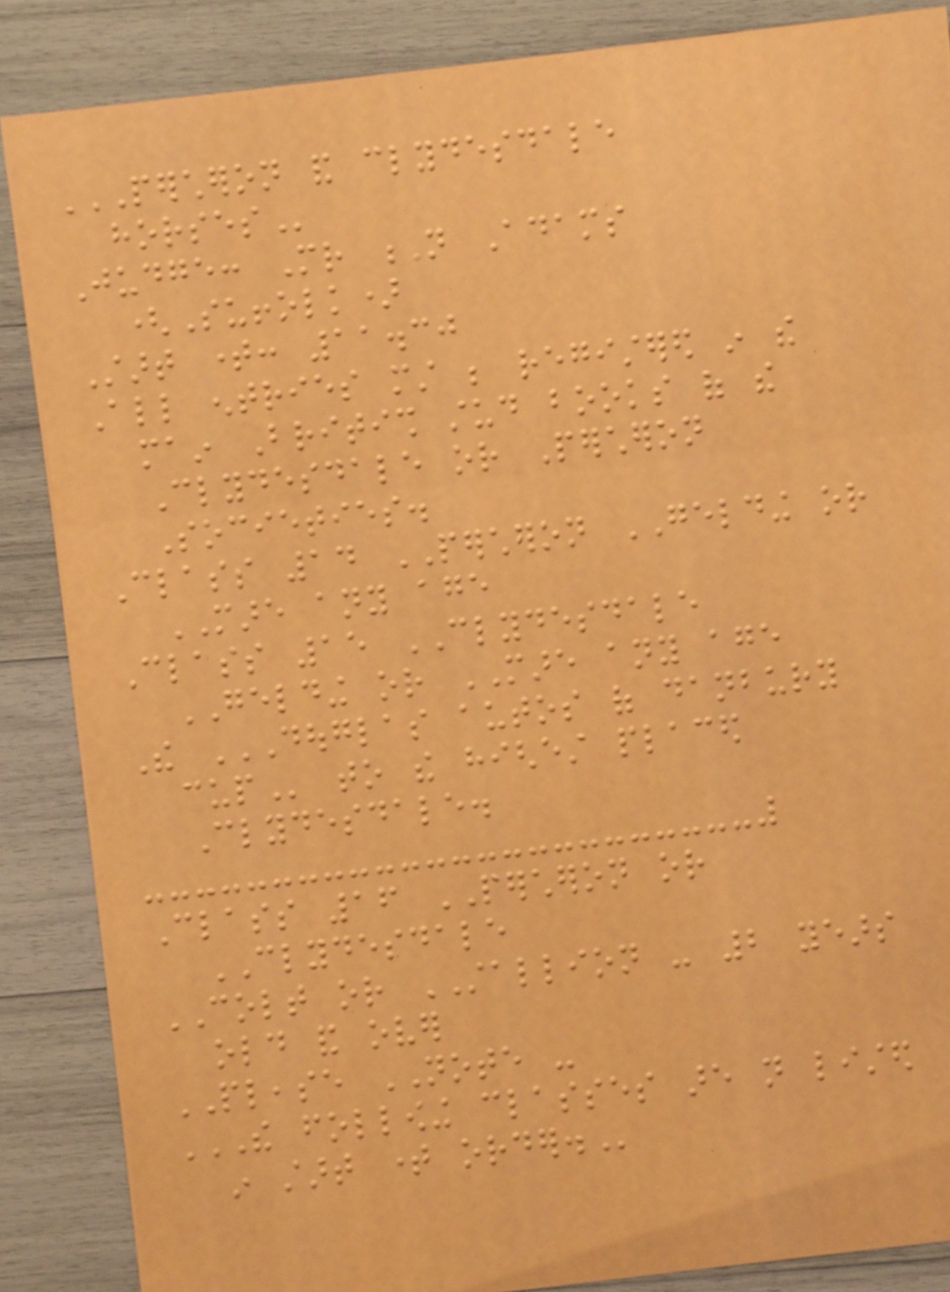PERCHERON AND CLYDESDALE
HORSES
Judge: Mr N Adams
(Suffolk)
Start time: 11.30
All entries must be registered in the
main British stud books of the
Clydesdale or Percheron
Societies.
Class 14 PERCHERON GELDING or
MARE any age
Class 15 CLYDESDALE
GELDING or MARE any age
The DOUGLAS AUTOS OF DANBURY
CUP to the highest placed
Clydesdale.
Class 16 PERCHERON or
CLYDESDALE
COLT or STALLION - 2 years
old and over
PLEASE NOTE -
THE FOLLOWING CLASSES ARE NOT LISTED
IN START TIME ORDER.
